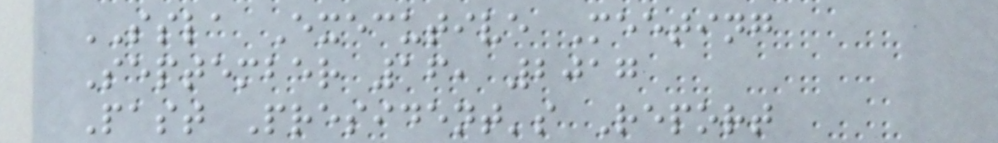SSLA Executive Meeting
September 16, 2017
Past President's Report
